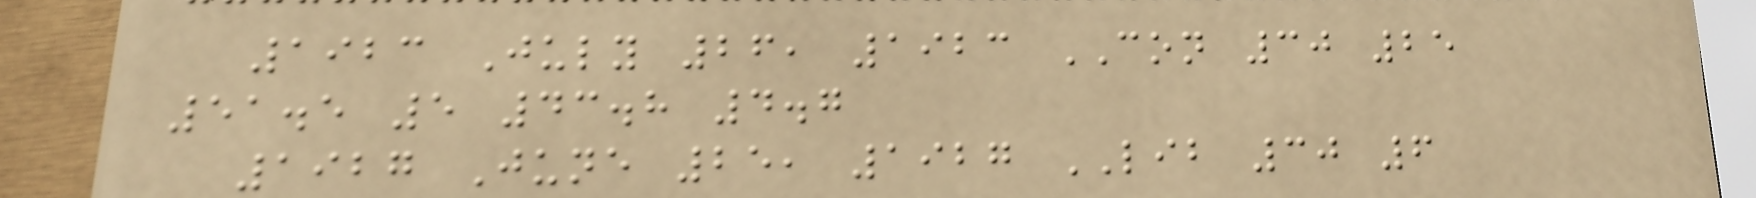1923 July 26, 1923 CON 30 25
51.5 5 43.8 4.7
1927 June 25, 1927 LIB 30 6
